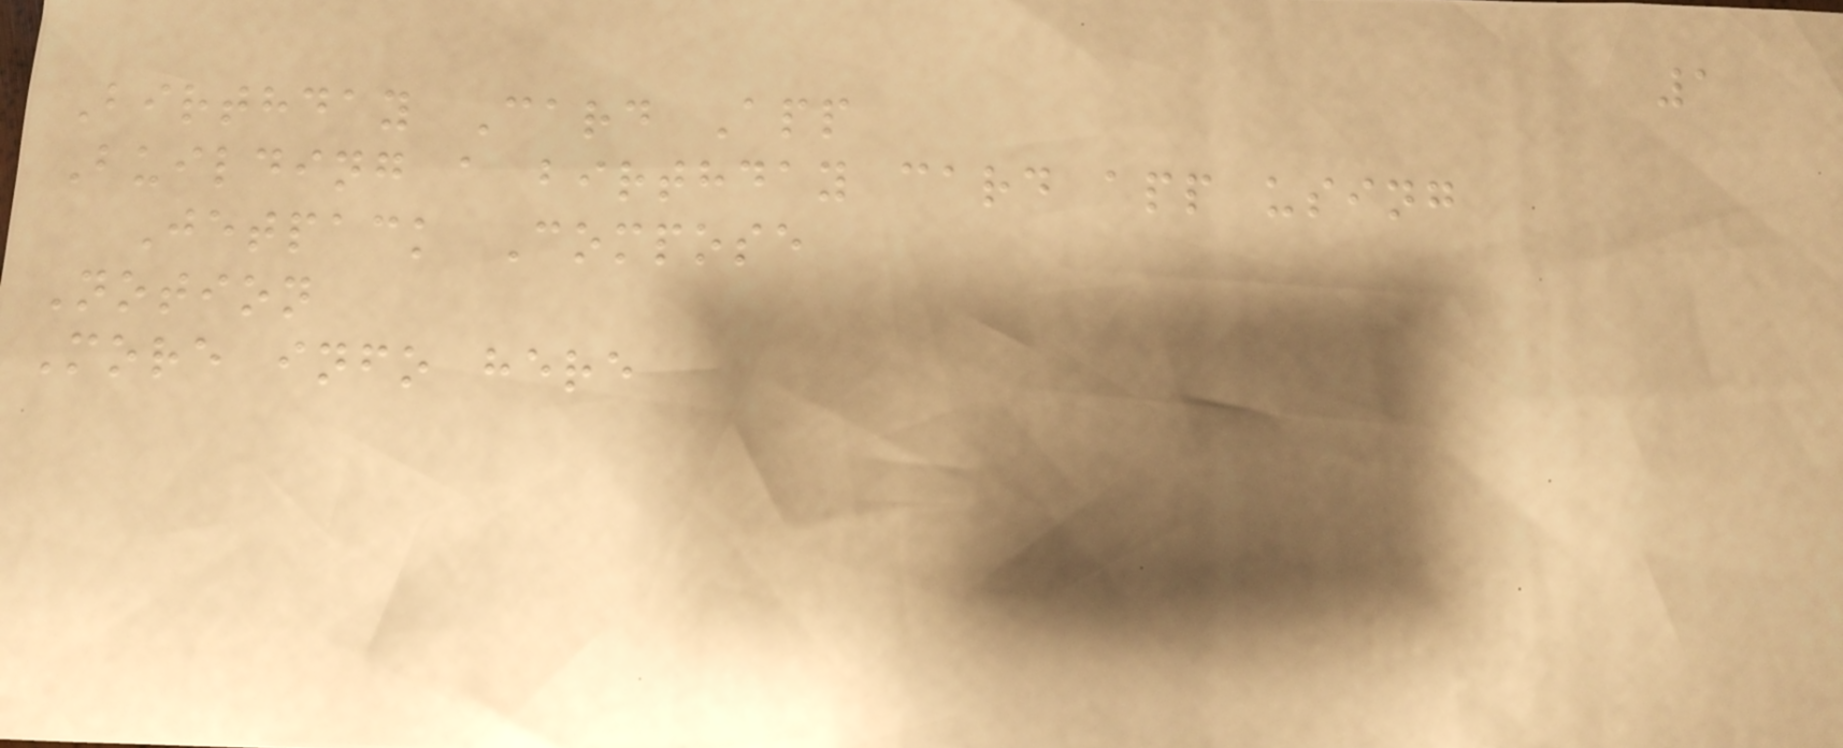1
Birthday Card App
Building a birthday card app using
Jetpack Compose
Notion
More info here
